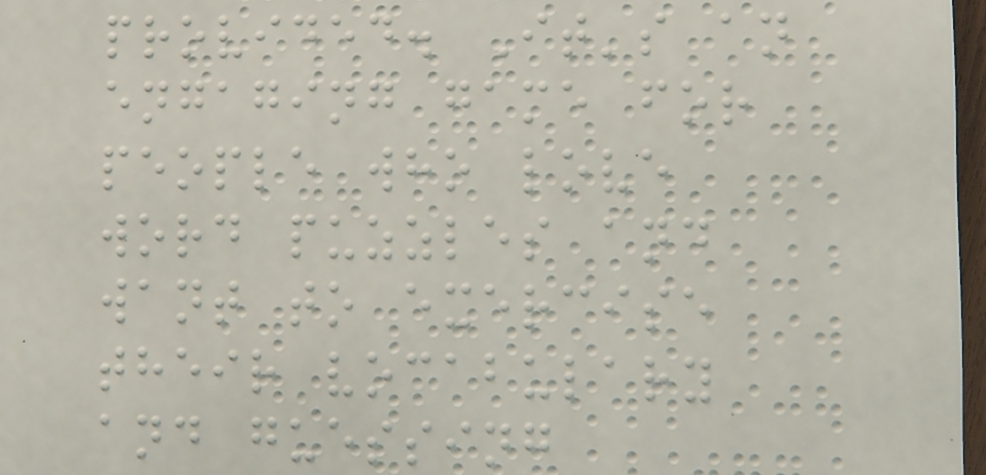provided. It's an
engaging game for
people who love
word puzzles and
want to exercise
their vocabulary
and guessing
